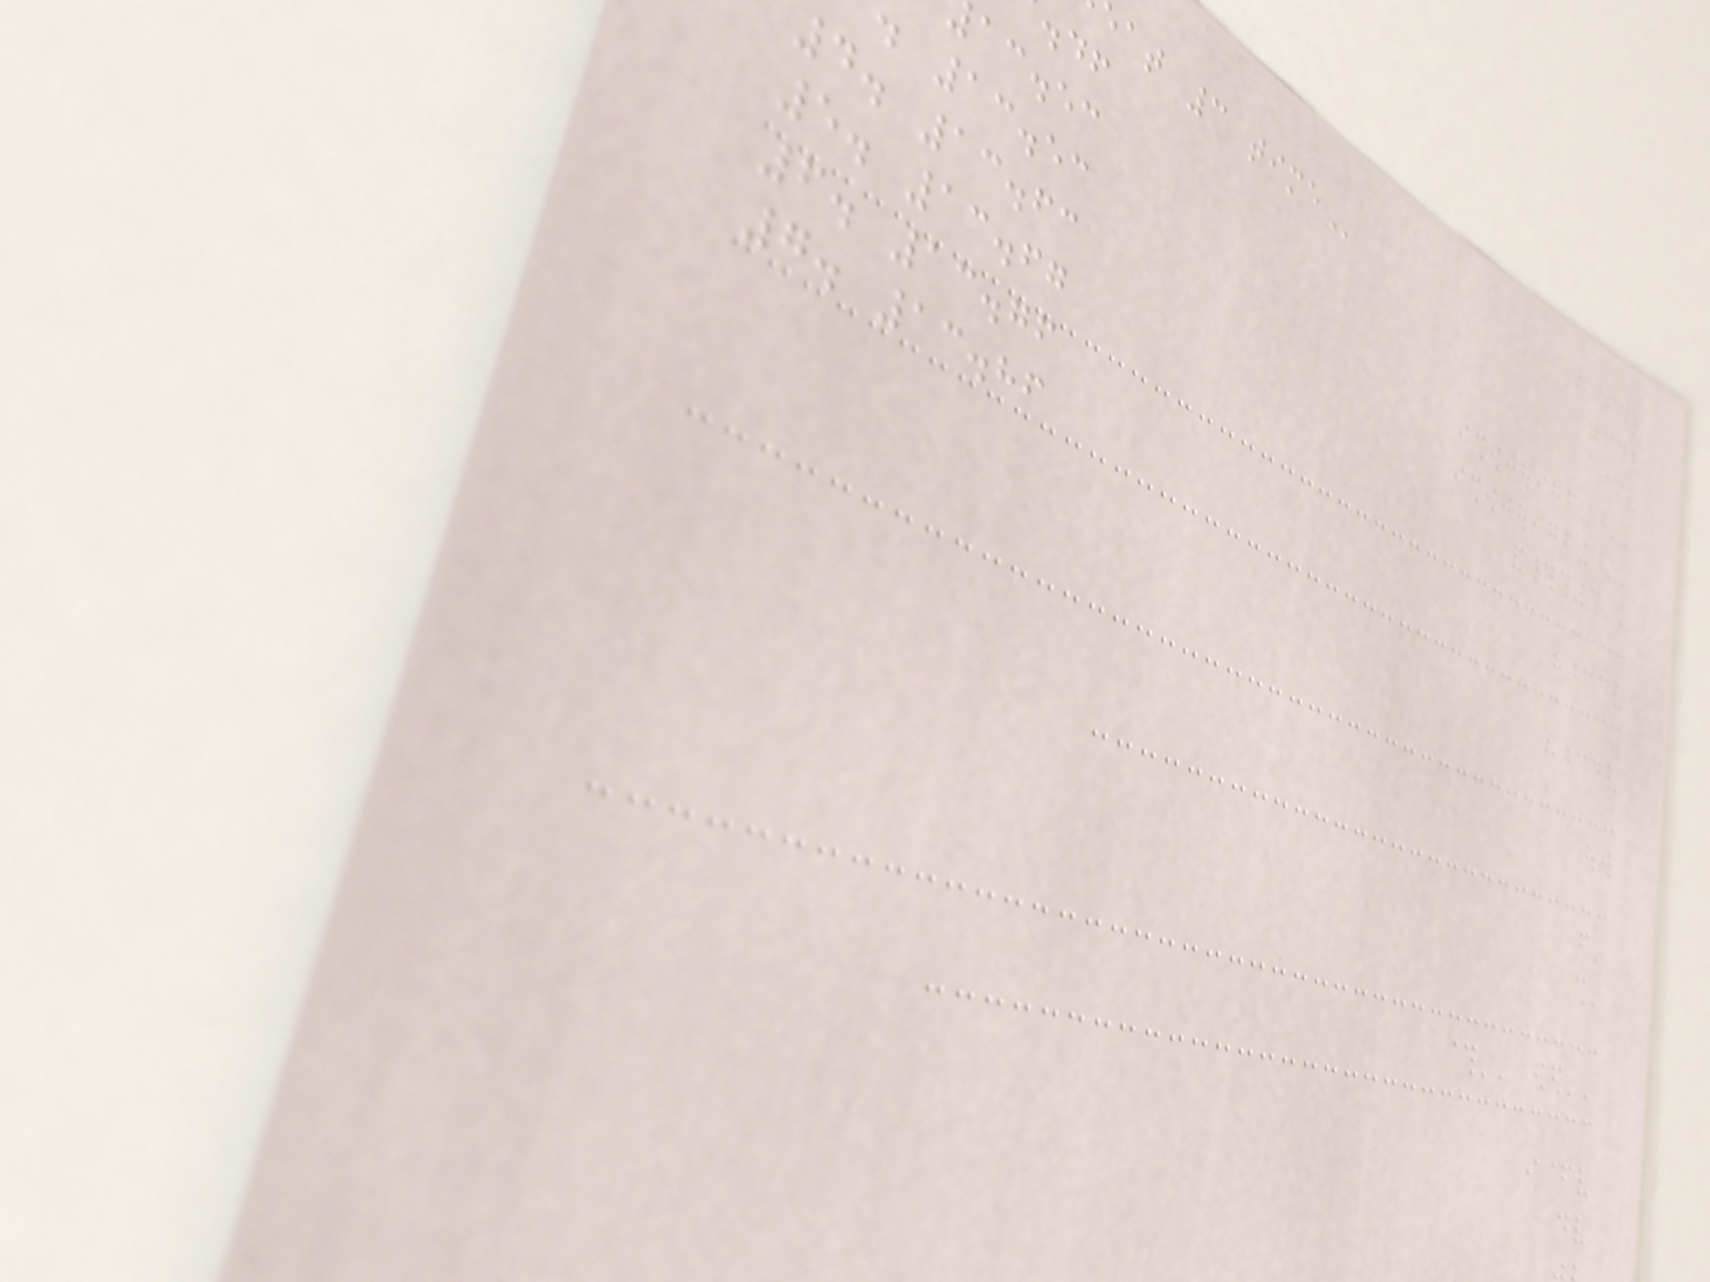ac.ec
13.53
4. 13.63
5. 13.67
6. 13.76
7. 13.86
